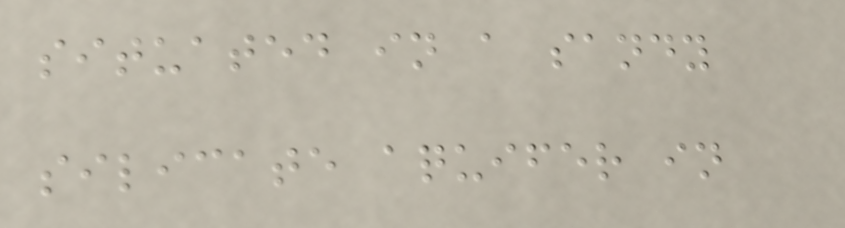situated in a sandy
silicate aquifer in
